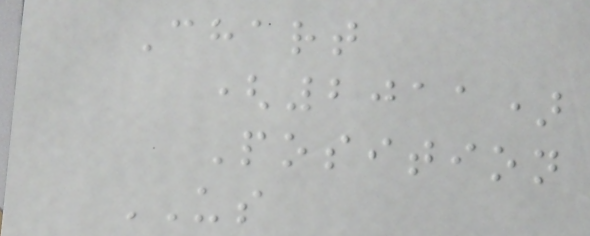Chart
(2011)
Position
US
